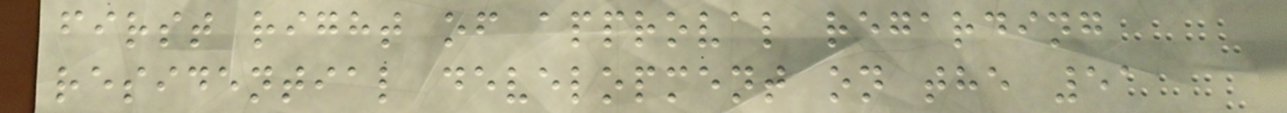first right of approval regarding
residential development on the 51
